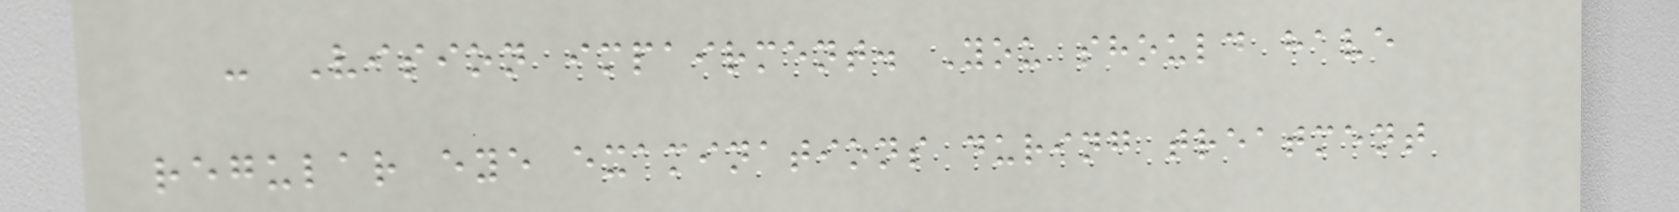- Vision impairment. You should have
regular eye examinations during treatment
